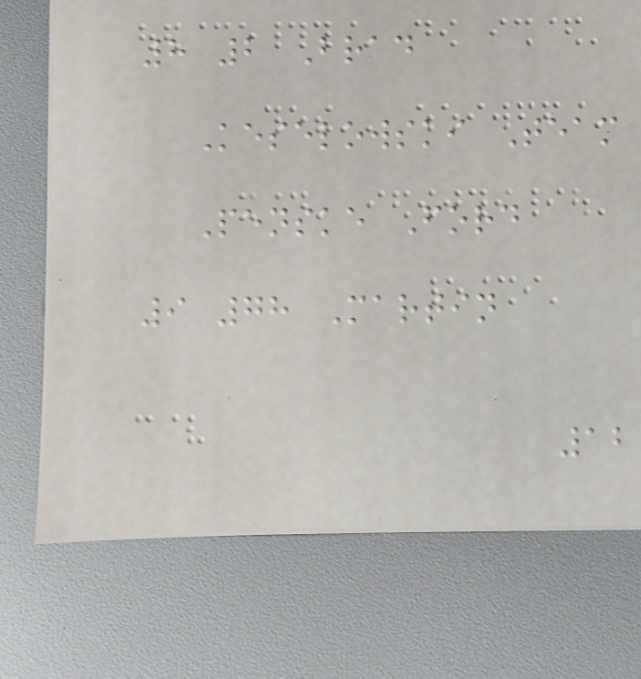8 2 Brad
Keselowski Team
Penske Ford
9 78 Martin
12
